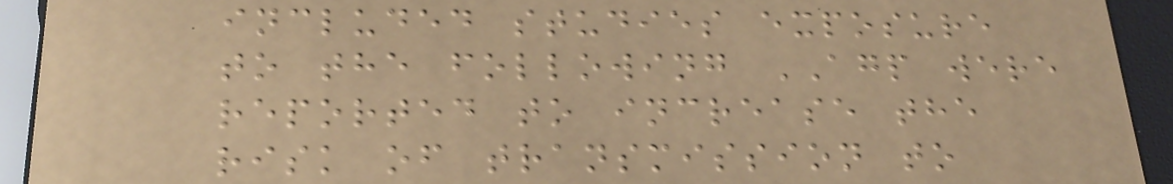included studies exposure
to the following AGP were
reported to increase the
risk of transmission to
